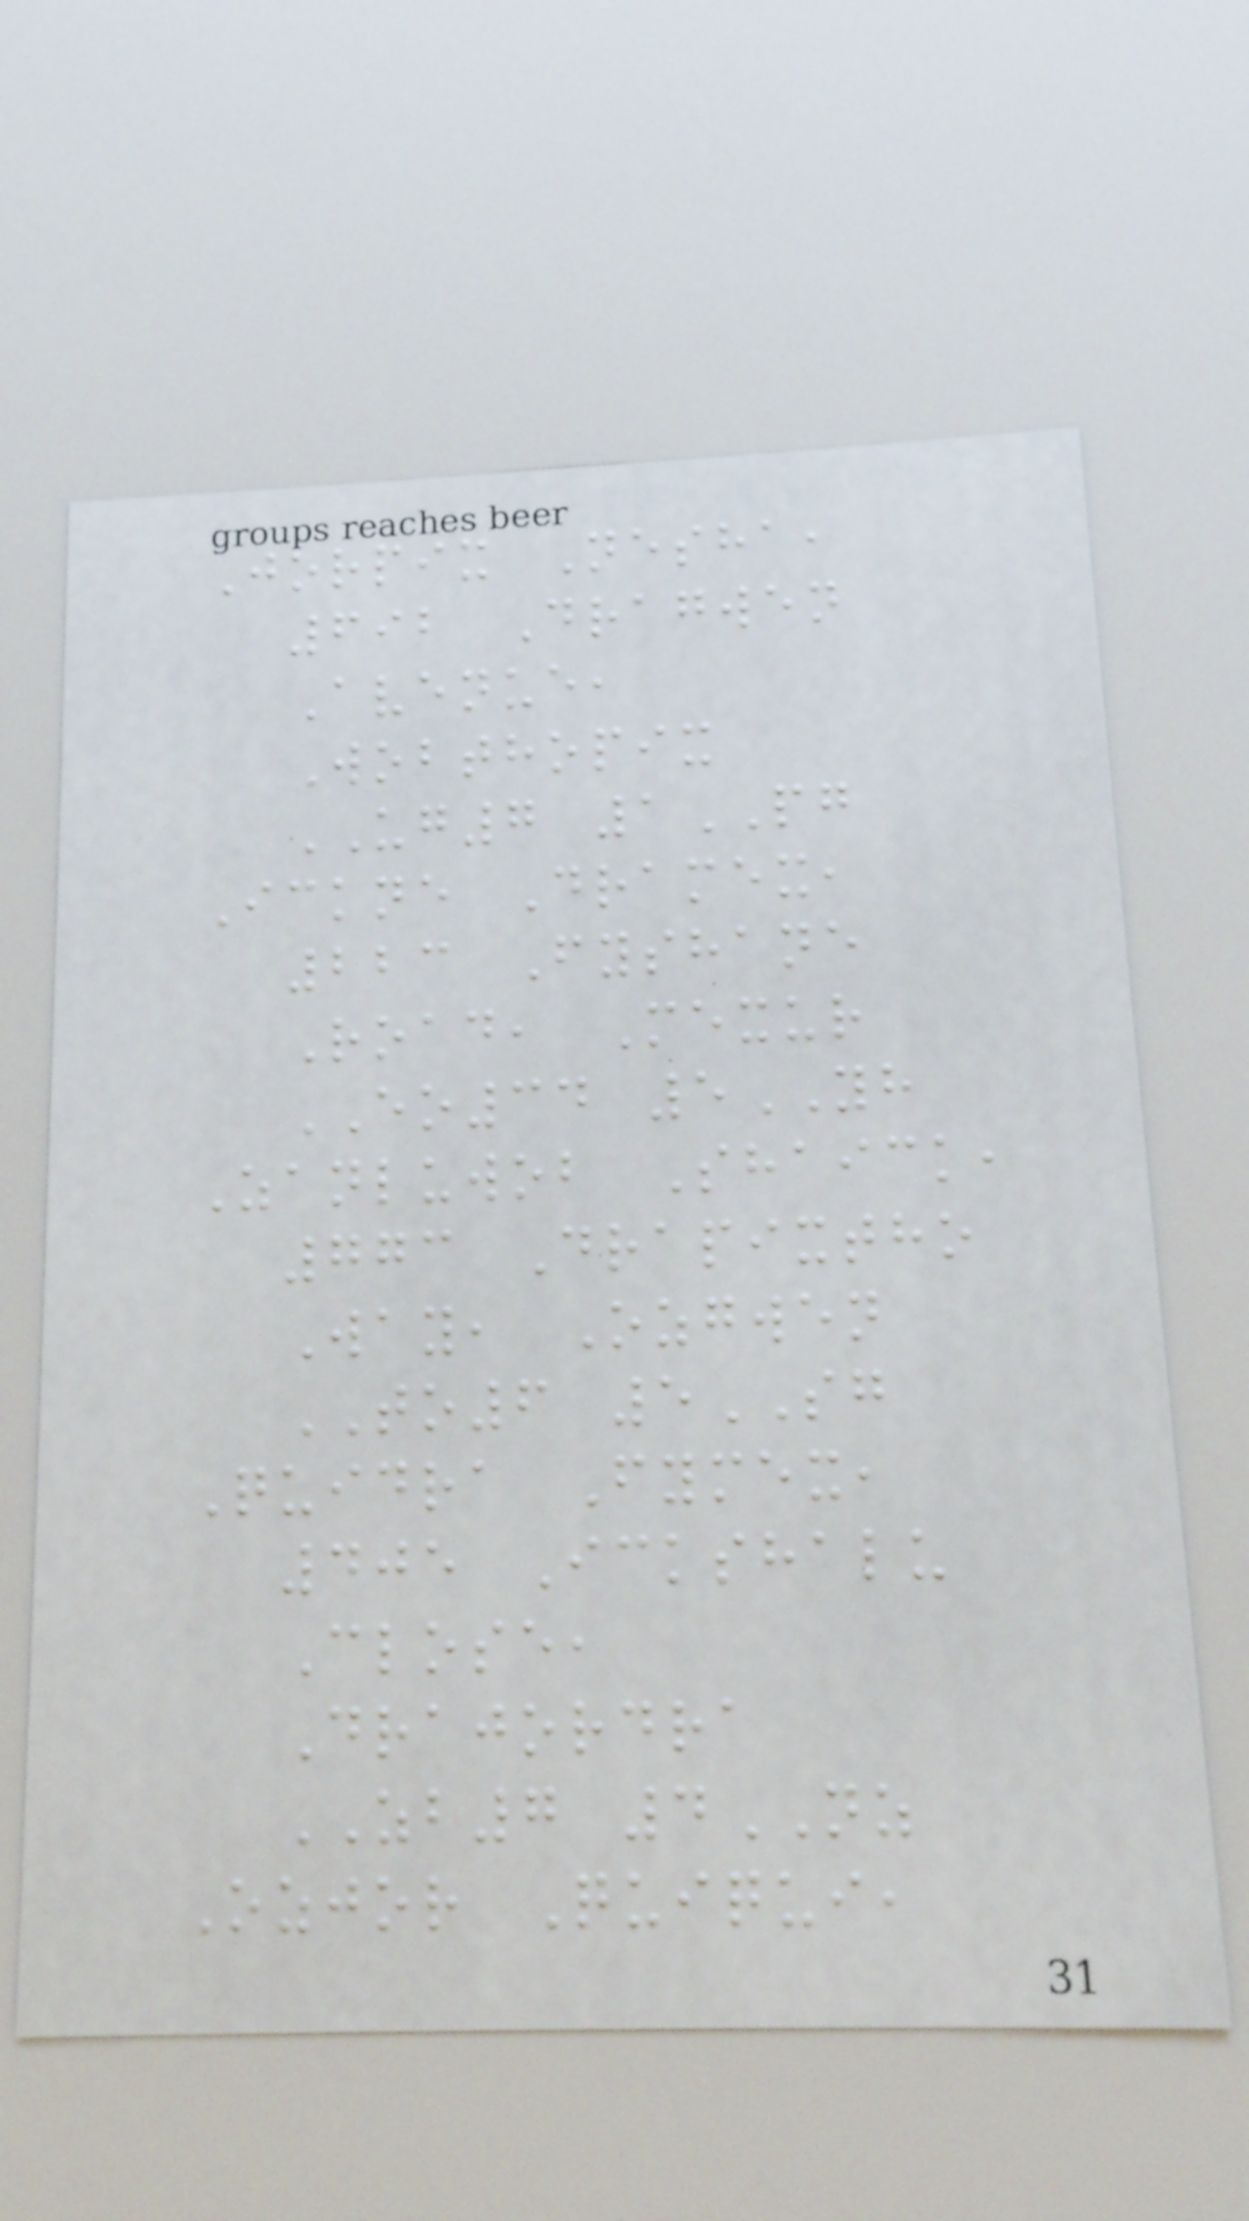Jorpix Nesha,
692 Dragwen
Avenue,
Wobthopix
UG7 1PG
Ickne Dramex,
223 Fyshane
Road, Mexur
EO34 5YH
Zanluwob Shaick,
773 Drapixtho
Way, Ozgwen
TO6 5SG
Quidra Fymex,
405 Ickshalu
Close,
Drajordra
ZB7 4NZ
Ozjor Quiqui,
